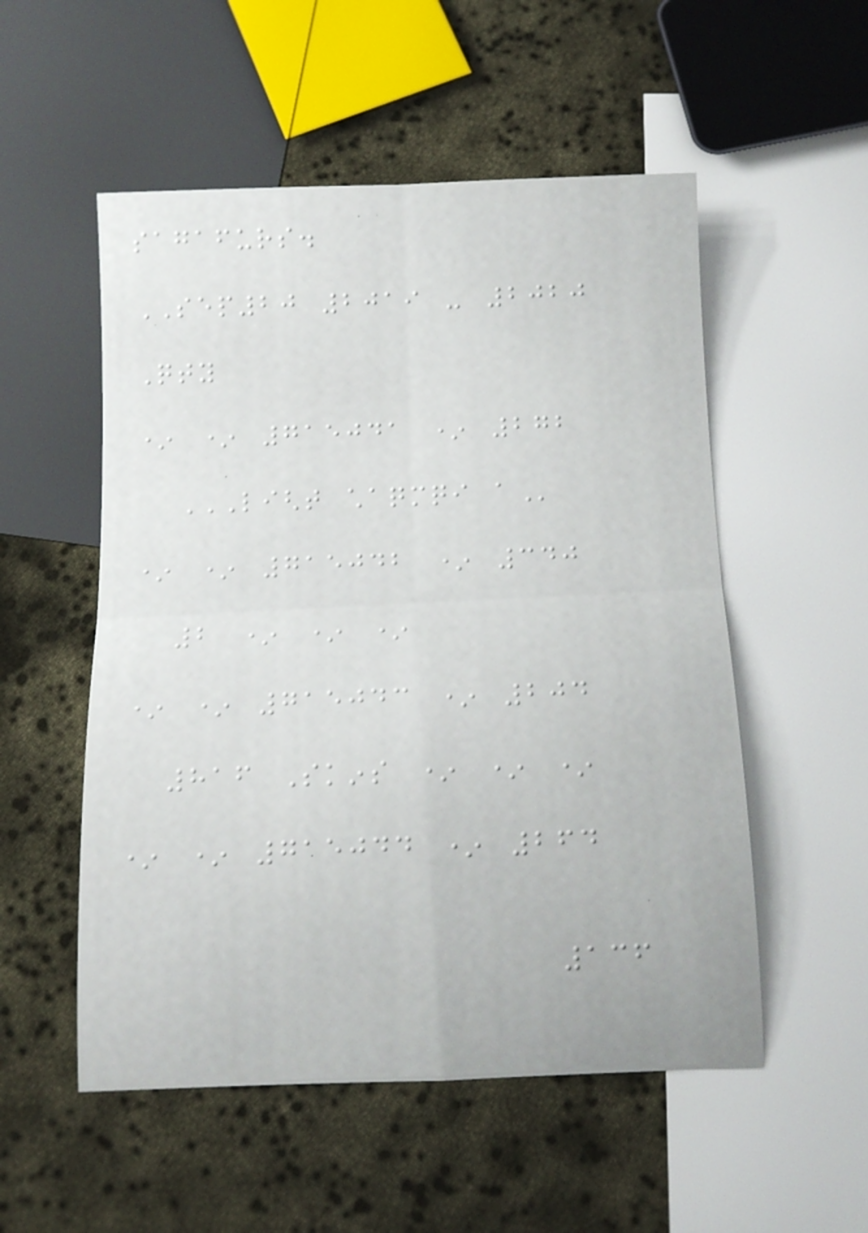sagafurs.
SEP20 2019 - 2020
Qty
* * 715041 * 272
LIGHT CHAQMQI A
* * 715042 * 340
2 * * *
* * 715043 * 204
816 Skins * * *
* * 715044 * 264
136
